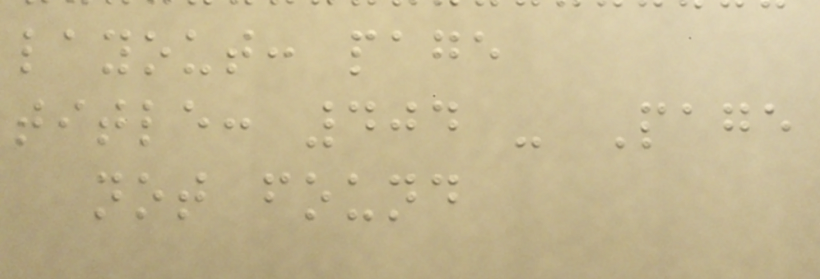layout: page
title: 404 - Page
not found
